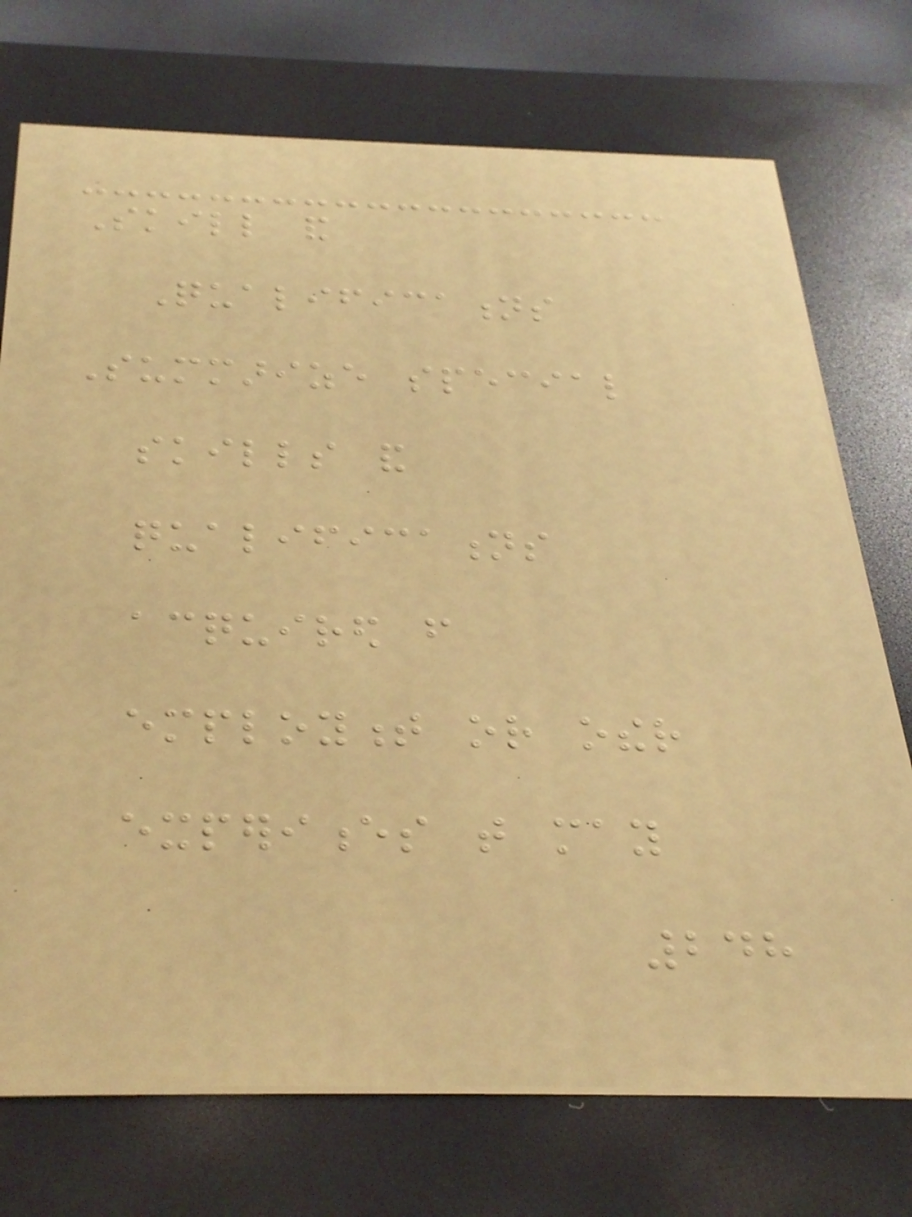Skill and
Qualifications
Summarize special
skills and
qualifications
acquired from
employment or other
experiences that may
248
